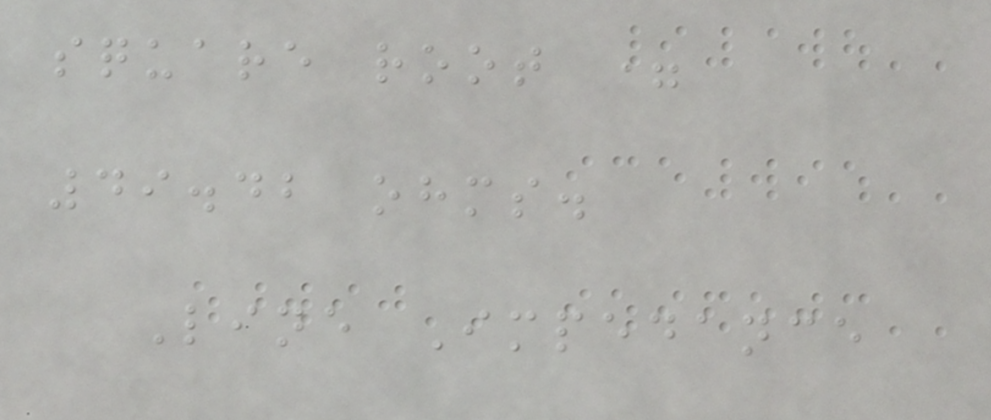square root =
49.42 ohms.
Line Impedance
